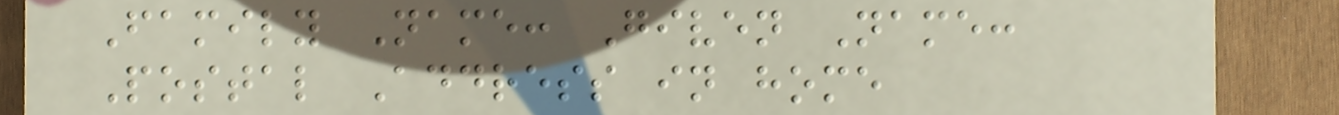Family Name: Given Name:
Postal Address in home
